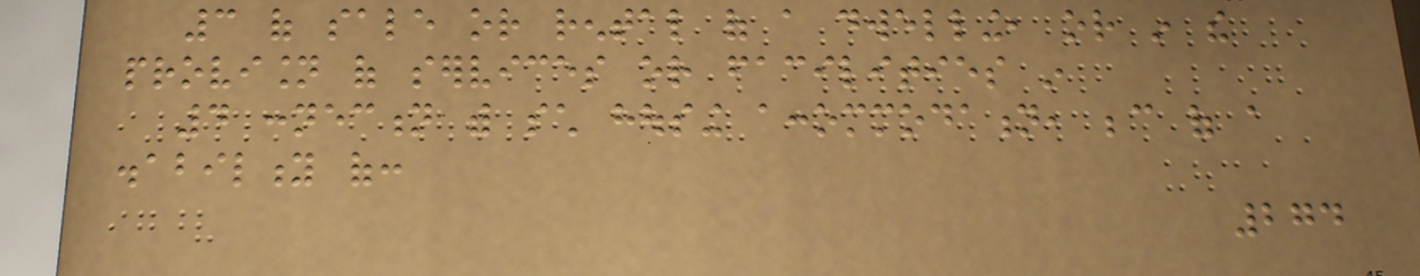3 of sale or rental of a dwelling, or in the
provision of services or facilities in
4 connection with such housing accommodation, because of a
disability of:
274
